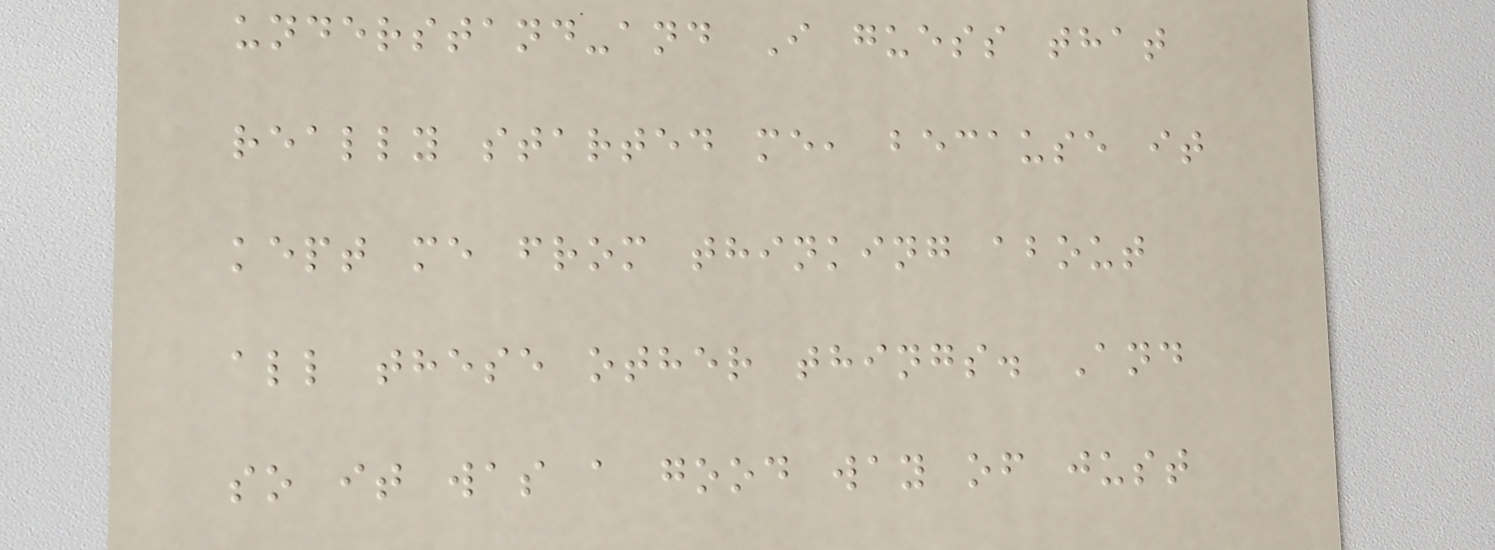understand-and I guess that
really started me, because it
kept me from thinking about
all these other things. And
so it was a good way of just
